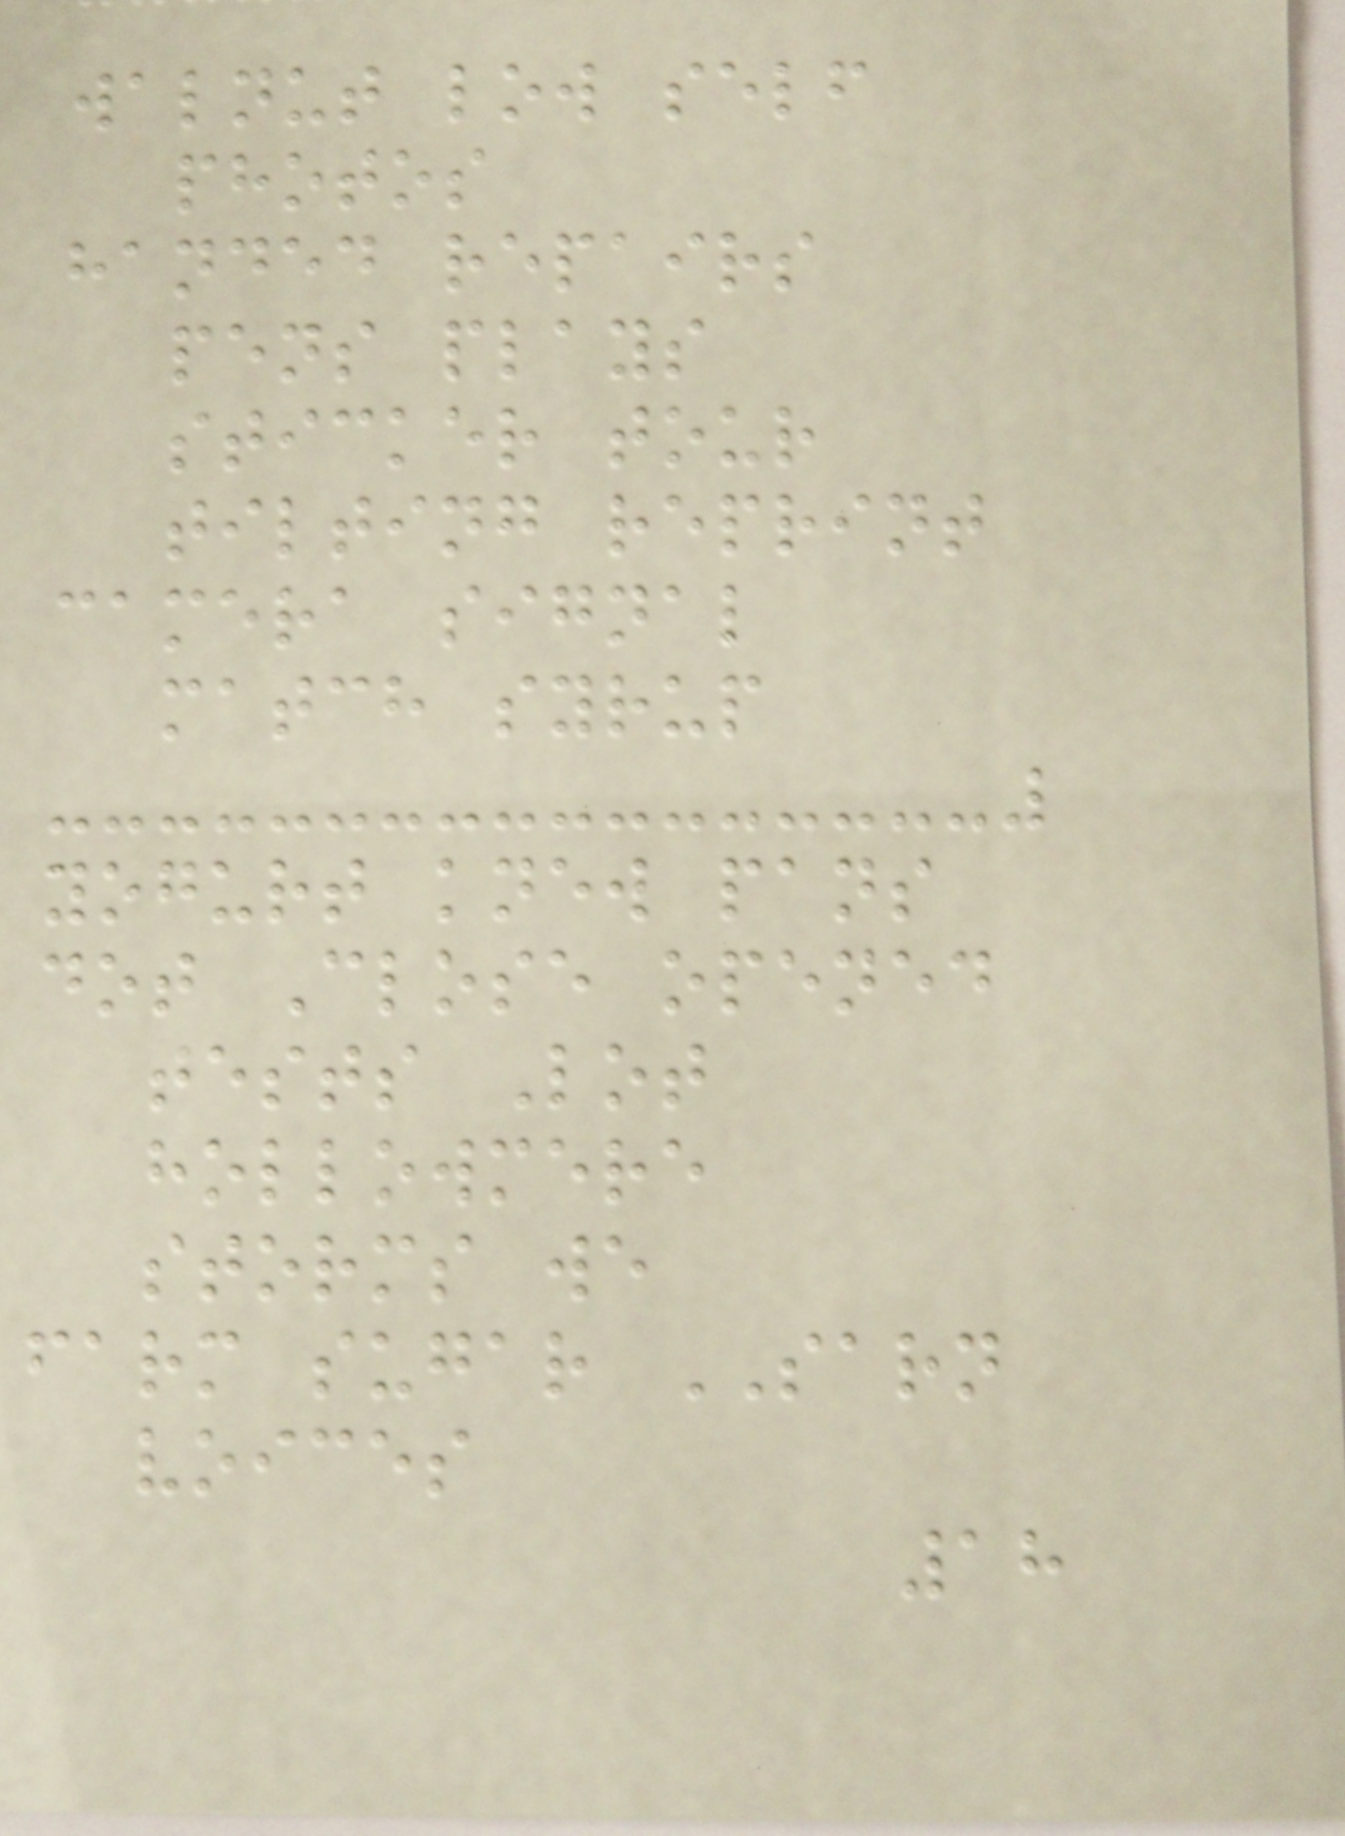walnut low self
photos
handed repairs
pens plays
sticker tour
tilting reprint
camera signal
match syrup
yogurt knew pans
dot Close opened
tests Lot
hollowmere
storms we
farm sugar SARN
voices
18
